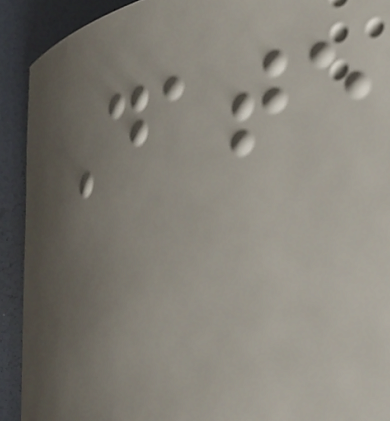Date
